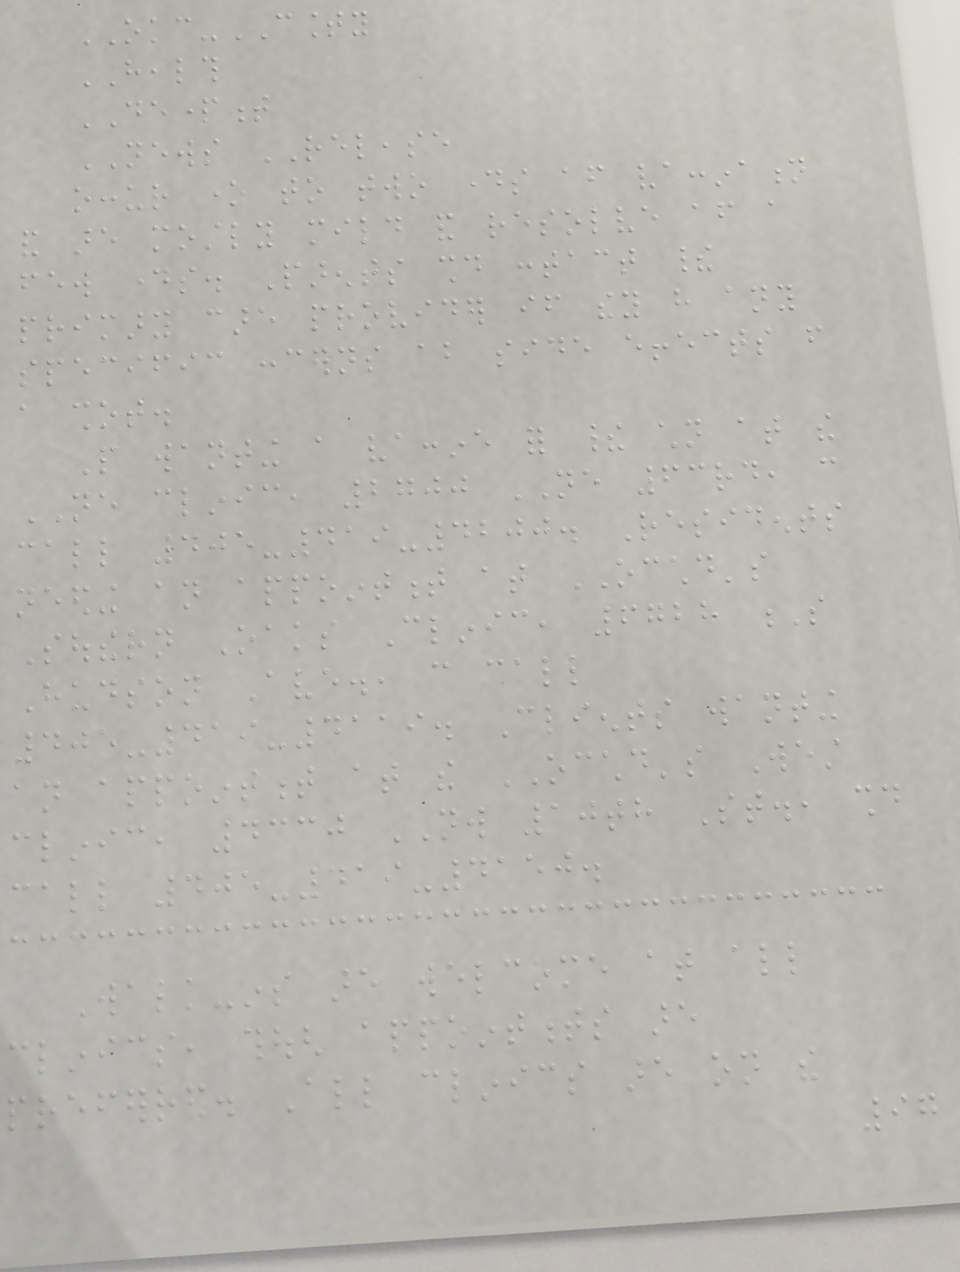OKC-COUNTY
HEALTH
DEPARTMENT
NEWS RELEASE
occur one to two days after vaccination
and are mostly mild and resolve after a
few days. Parents should contact their
primary care provider if they have any
specific concerns about side effects from
a shot.
People wanting a vaccine for their children at the
NE clinic, 2700 NE 63rd, can
call 405-419-4200. Residents
needing an appointment at OCCHD's
Southern Oaks Clinic, 6728 S
Hudson Ave., can call
405-419-4119. Clients wanting
an appointment at the OCCHD's West
clinic, 4330 NW 10th St., should
call 405-419-4150.
Walk-ins are welcome at all
clinics, though appointments are
preferred. All clinics are on the
97
